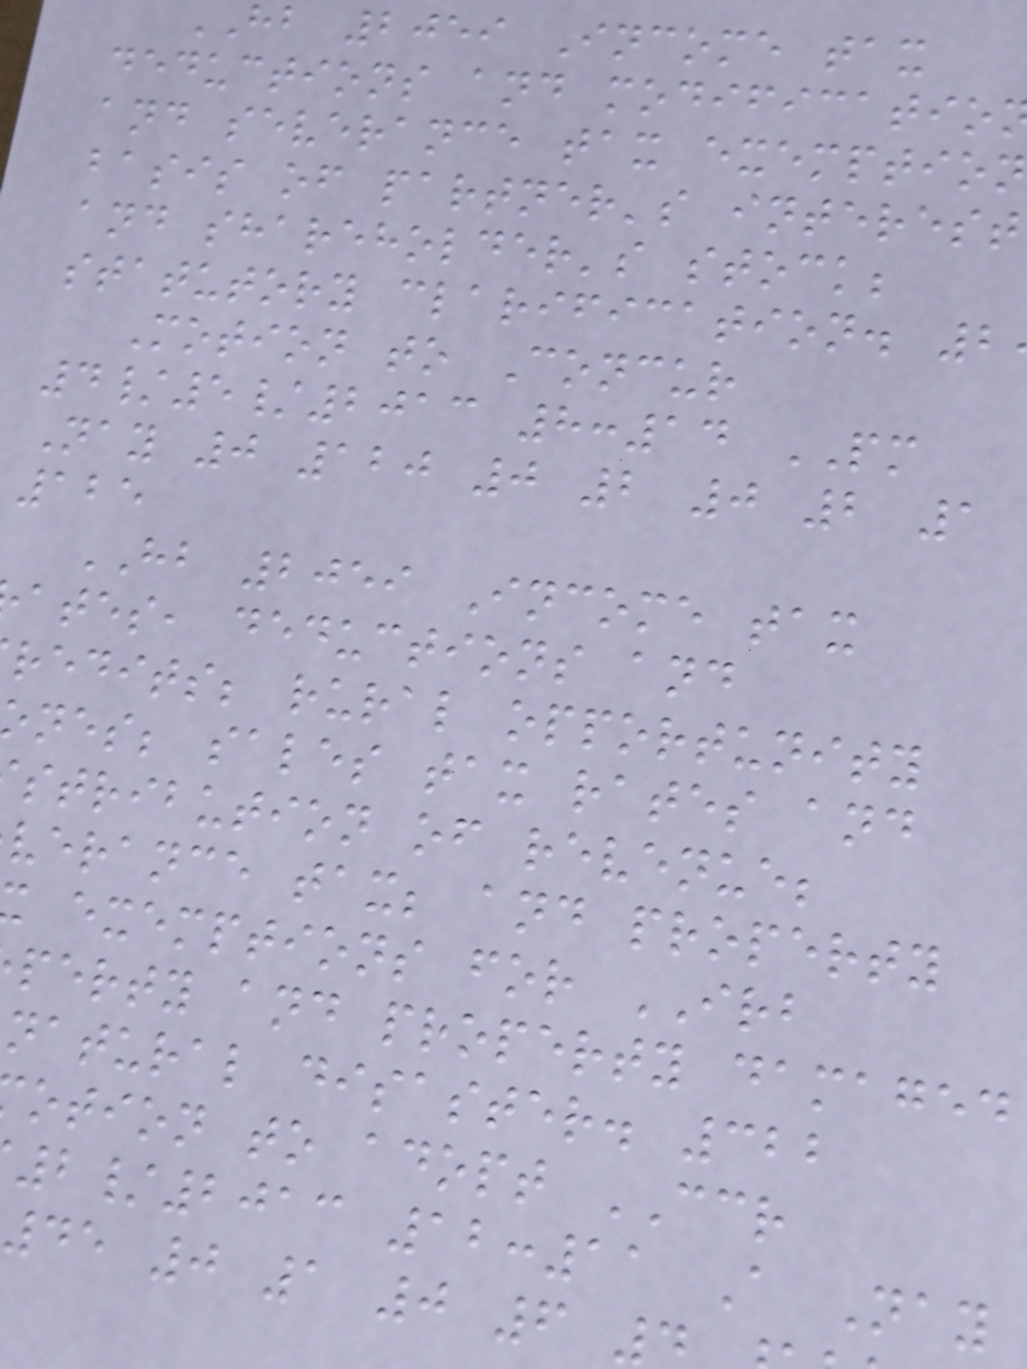hb 2059 Income tax
deductions and modificatio
and severance tax exemption
basis of partner's interest
and shareholder's stock;
statutory clarification. 2
Motion to Concur
4/5/2013 8:14 PM
Nay 0 120 0 2 0 2 1
125
HB 2059 Income tax
ates, deductions and
redits; rural opportunity
nes; sales tax rates and
stribution of revenue;
verance tax; and property
exemptions for IRB
perty and property damaged
natural disaster. 322
otion to adopt CCR
2/2013 12:11 A Nay
45 0 1 0 6
